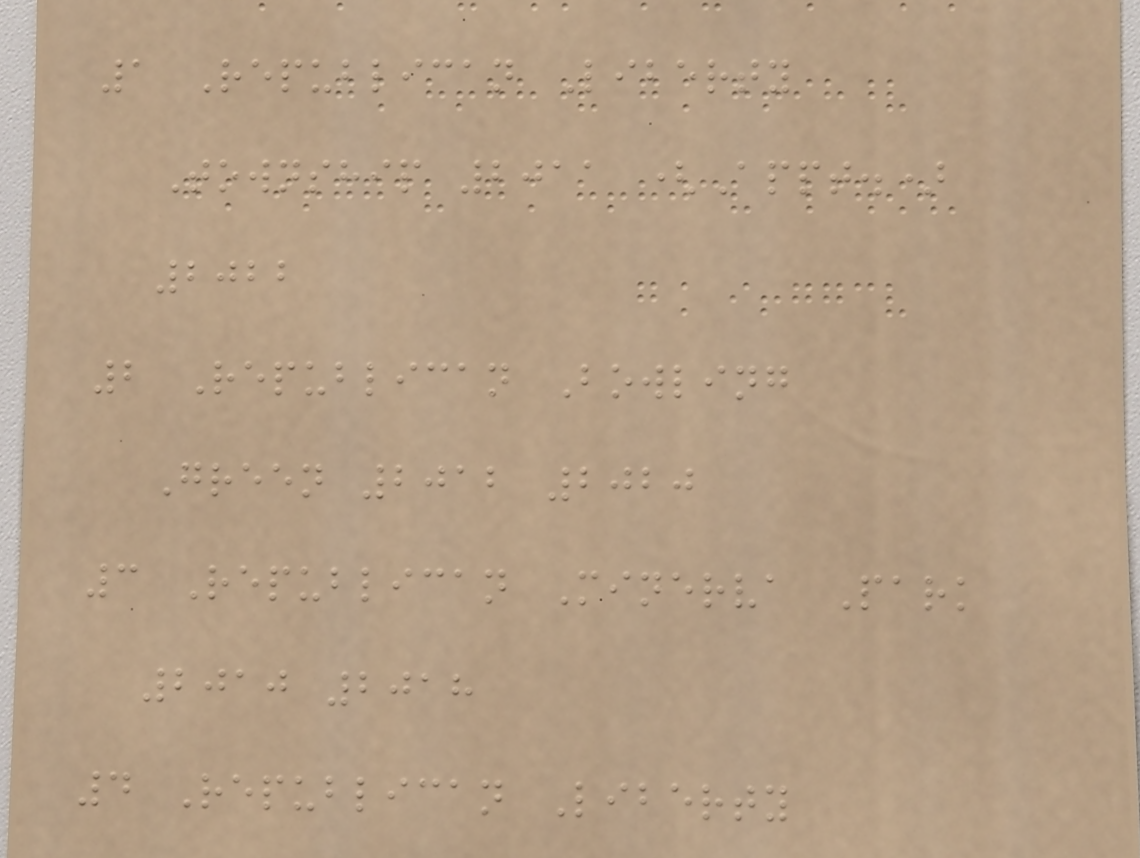1 Republican Liberty
Township 2011 (Appt.)
2022
2 Republican Bowling
Green 2012 2020
3 Republican Minerva Park
2010 2018
4 Republican Liberty
